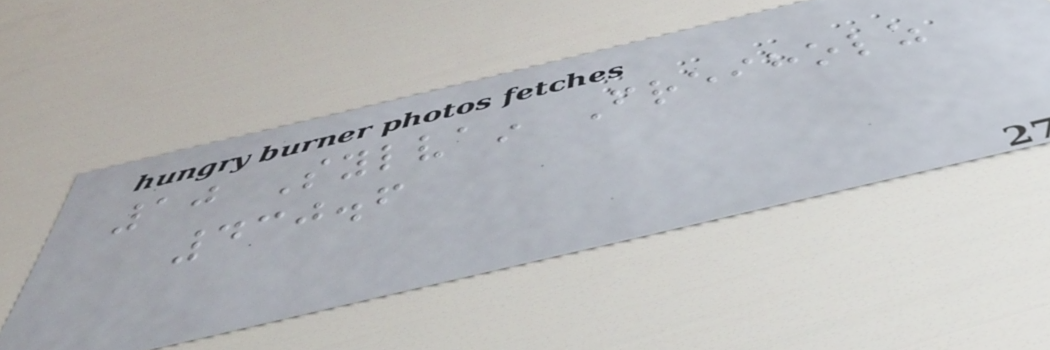10 Sylvain Freiholz
430.6
